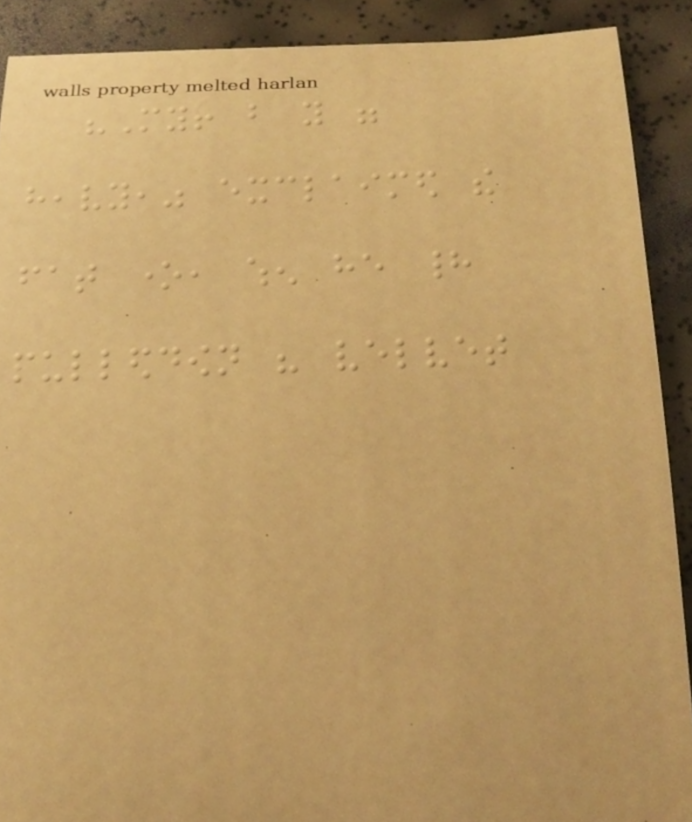"My! but you were
heavy," exclaimed the
fat one, when he had
pulleddown his velvet
